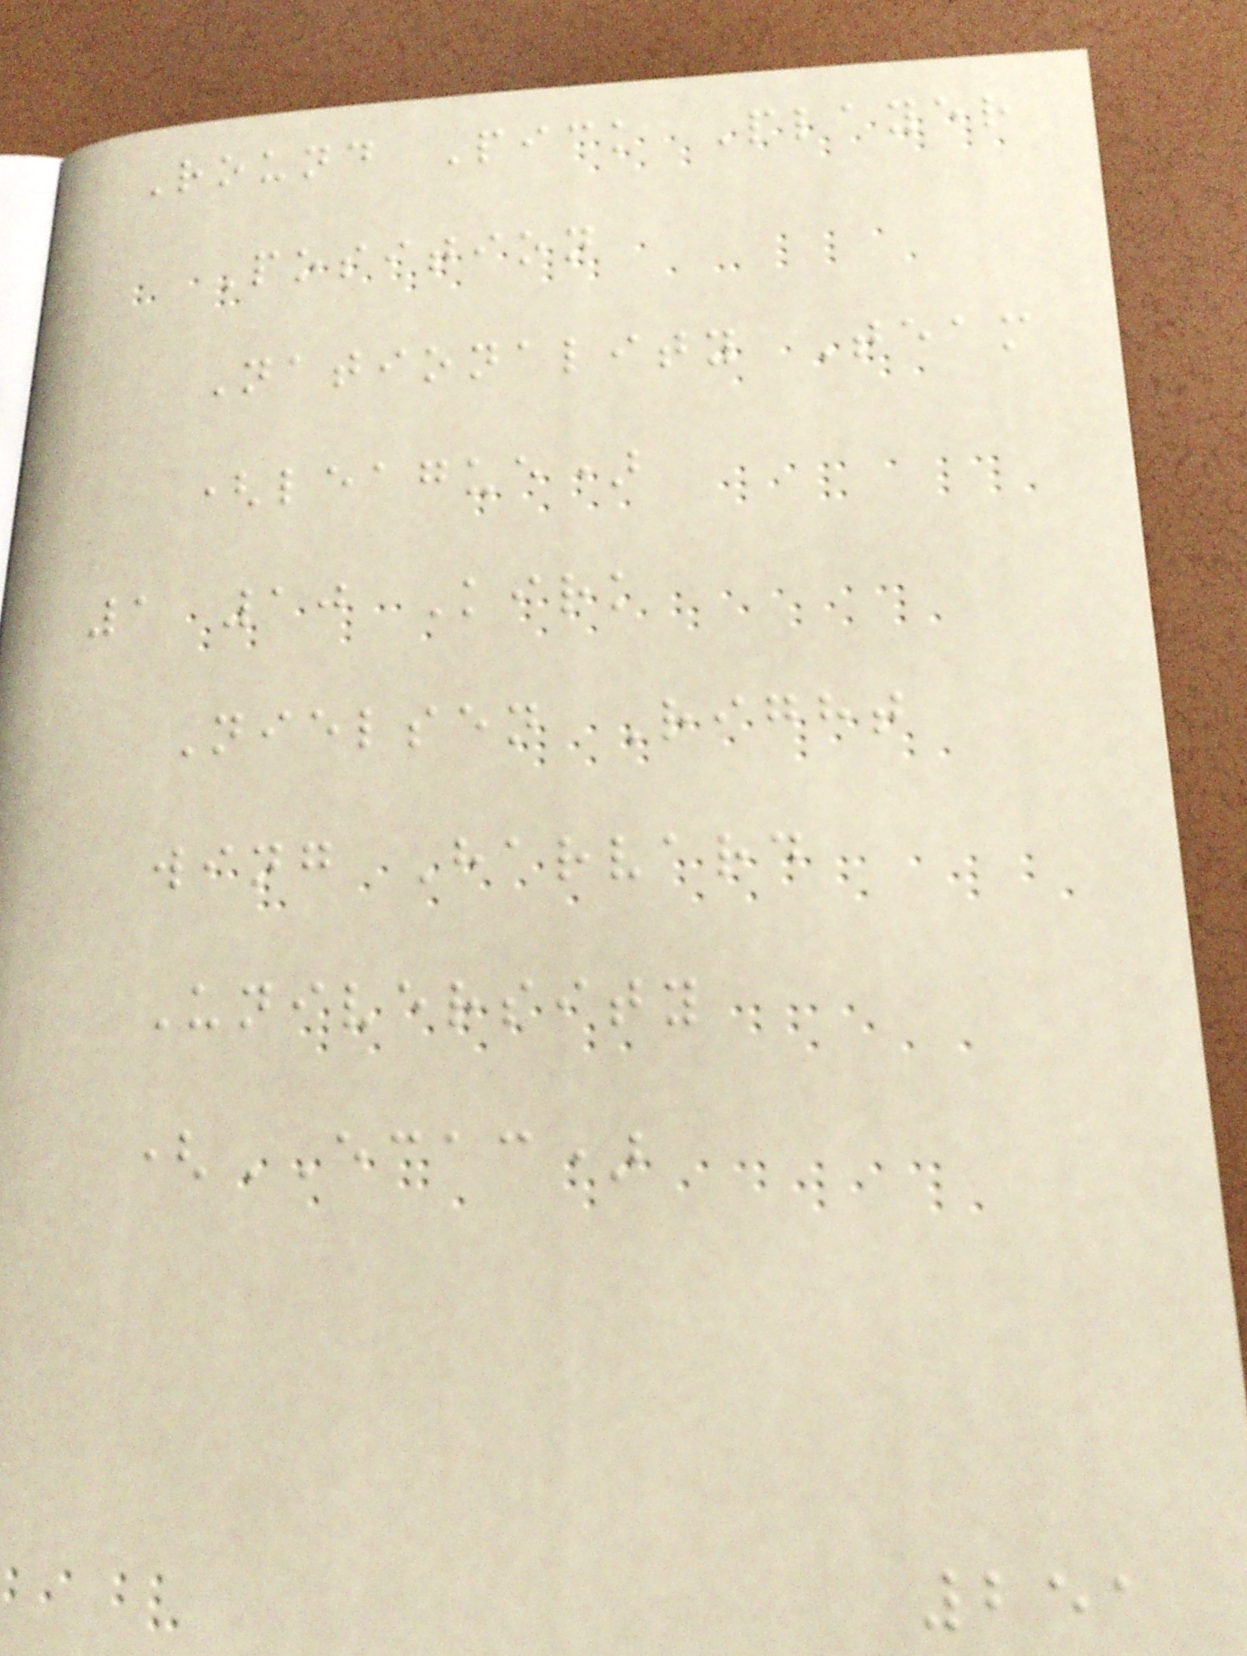Round Pick Player
Position
Nationality Team
(league)
1 10 Kirk
Nielsen Right
wing Harvard
University
(ECAC)
251
